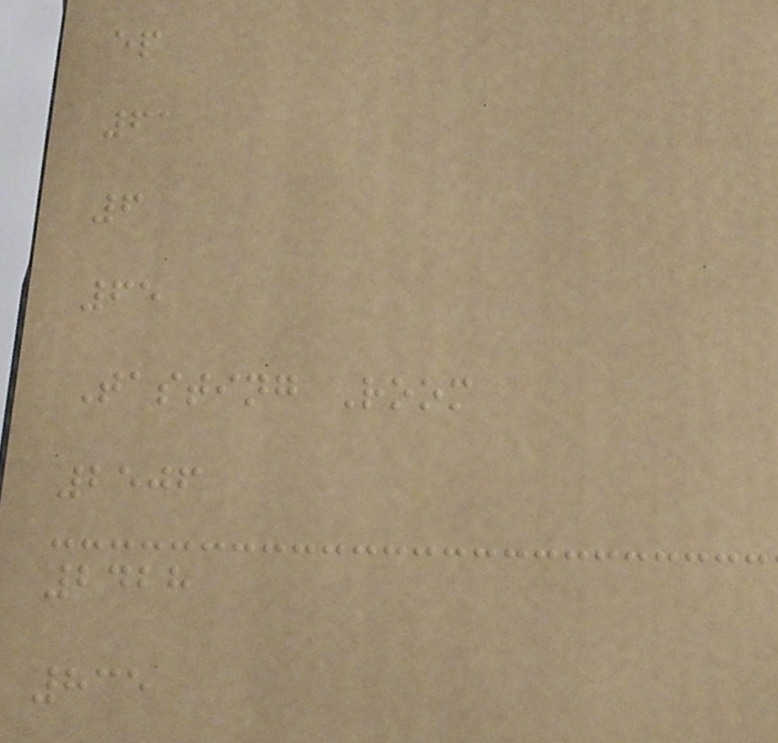ep
61
6
65
Tasting Room
2506
2428
835
